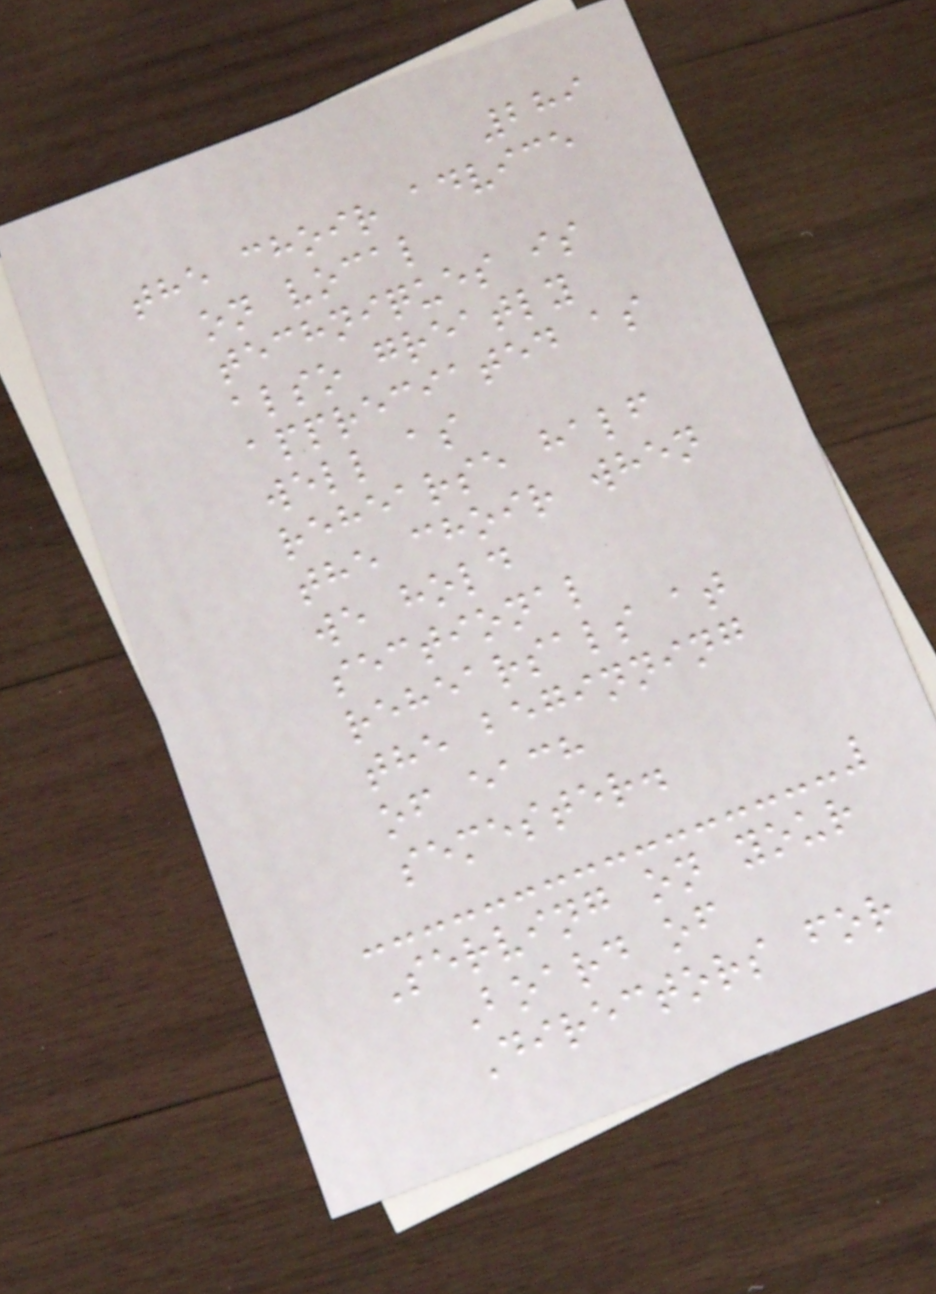289
the choir advice
on vocal
techniques is
also greatly
appreciated as
well as
rehearse half
the choir when
we hold
sectional
rehearsals at
the beginning
of each
semester.
Serving on your
Board of
Directors for
